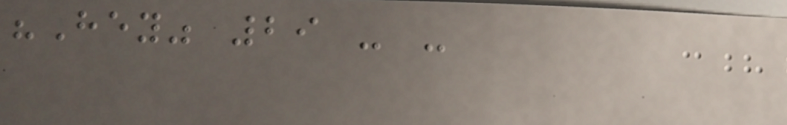"Hey" 29 - -
